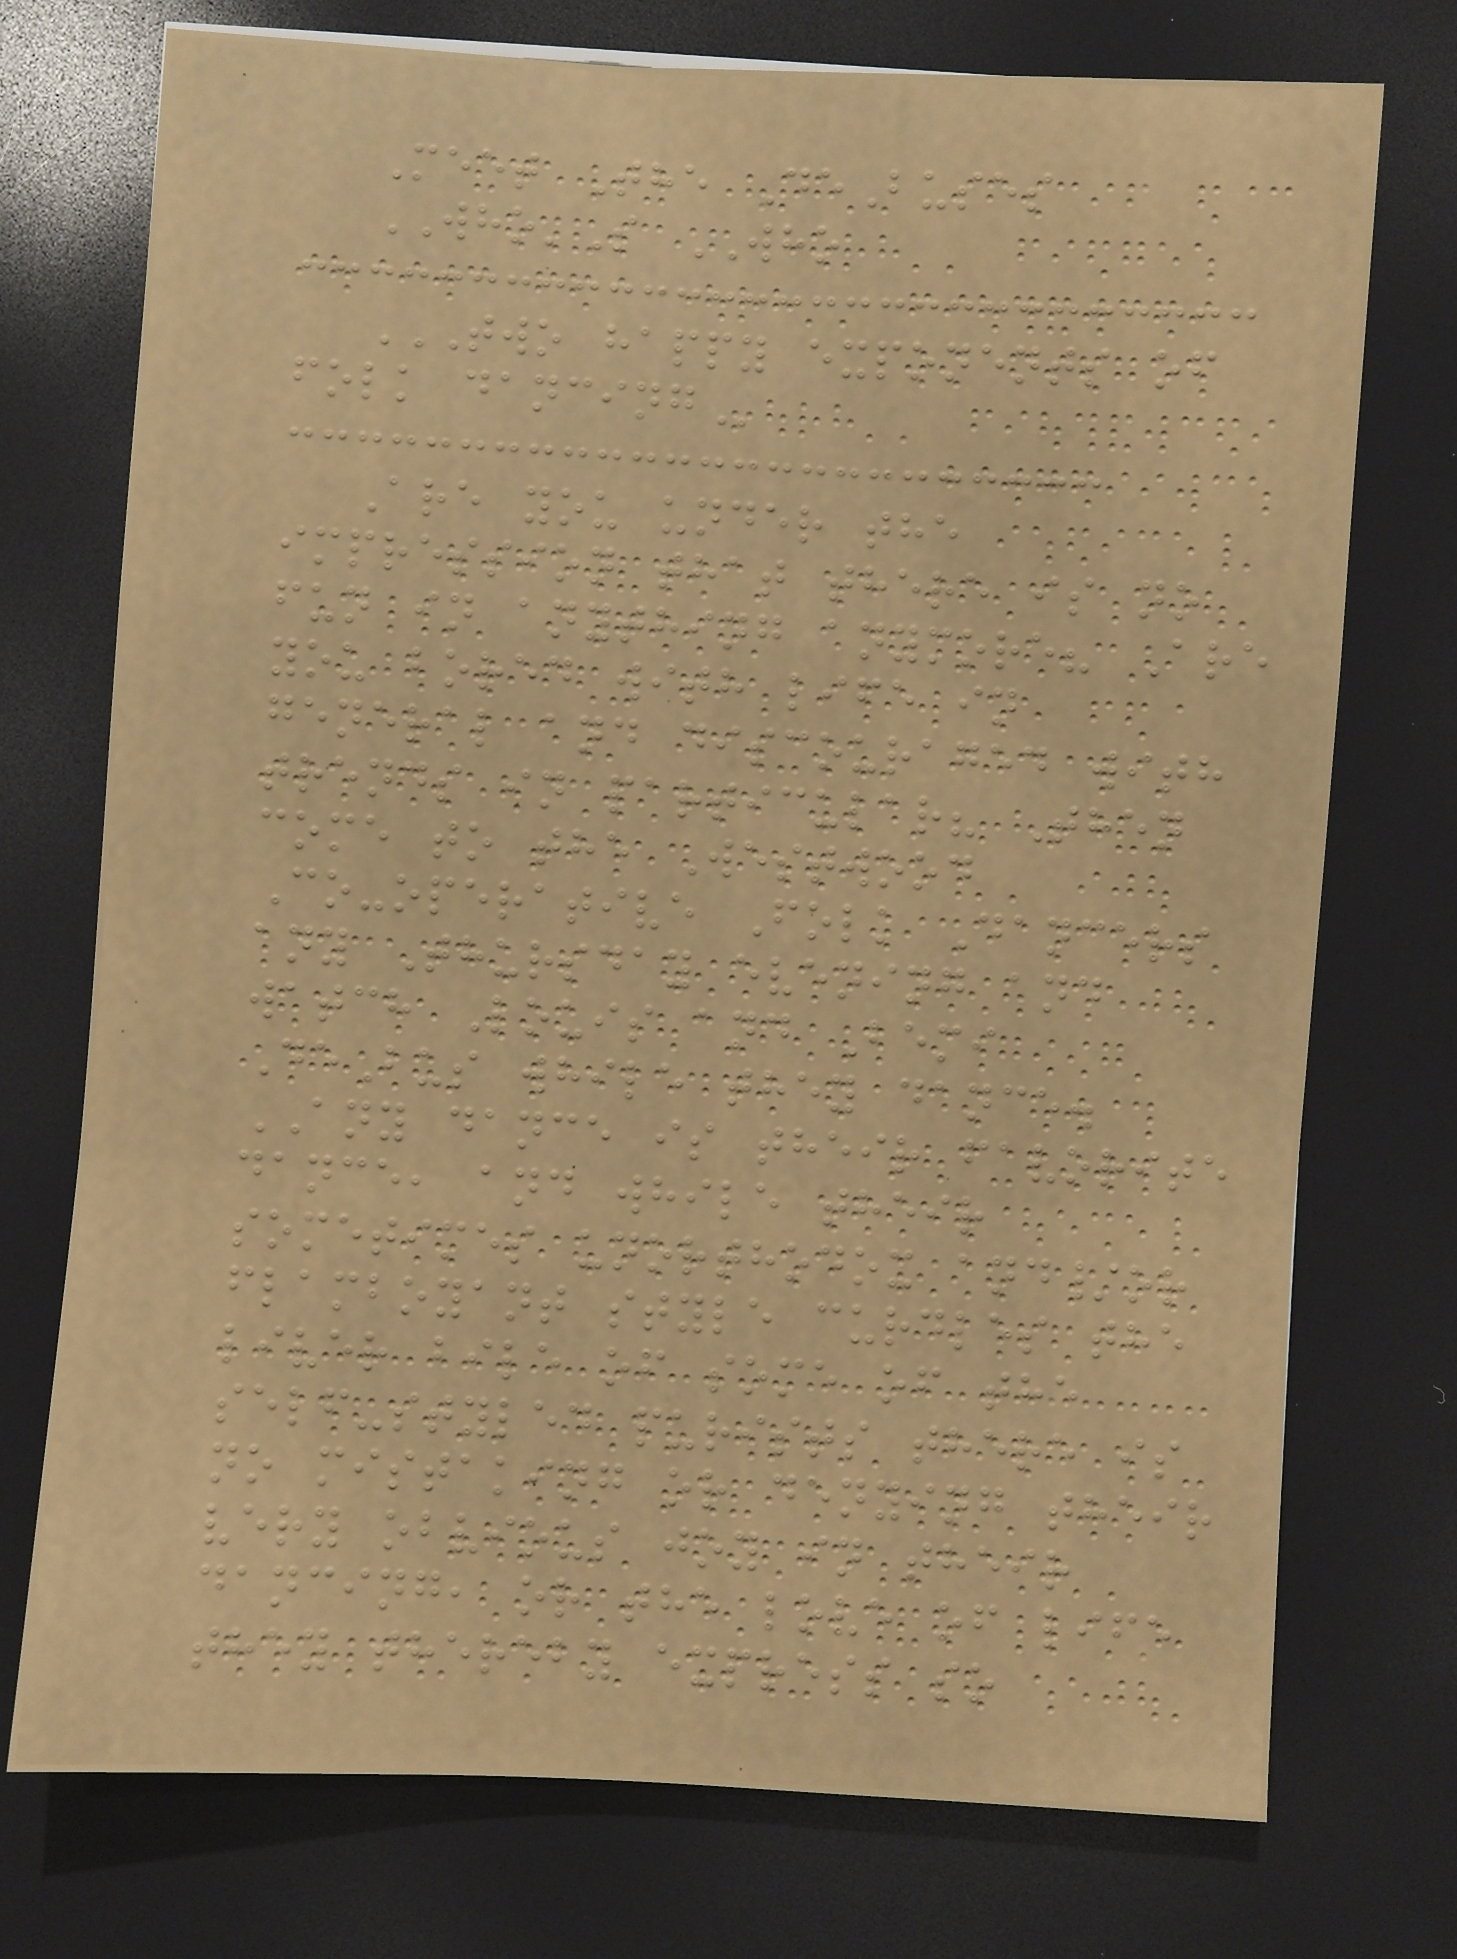Meet The DeBuses
WHO'S WHO
TWO HAPPY EXPONENTS OF
FOLK DANCING
Are you under the
impression that there is no
fun in anything anymore? Are
you bored with life in
general and discouraged with
trends in particular? Then
come to the Westwood
Co-operative Folk Dancers
any Thursday evening and
watch Louis and Bemi
DeBus while they dance.
ANY dance is their favorite
dance, and while their
sometimes unorthodox and/or
flamboyant style curdles the
liver bile of some of the
self-styled purists there is
no mistaking or denying their
very obvious joy in their
dancing, or the love of life
they thereby express so
